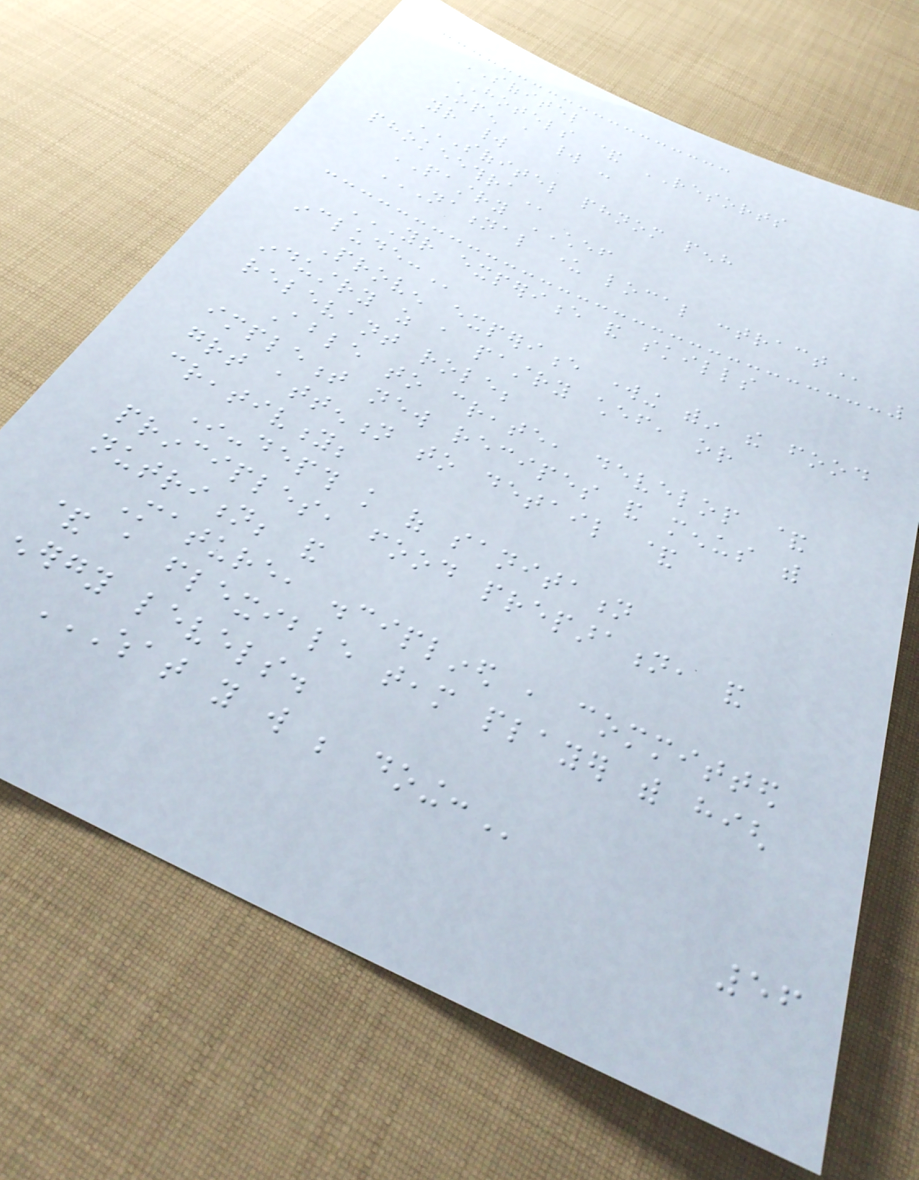SOFITEL
HOTELS & RESORTS
Open a world -
your world
SOFITEL PHNOM PENH
PHOKEETHRA
PASTRY CHEF
NATIONAL UNDER LOCAL CONTRACT
YOUR EXPERIENCE AND SKILLS
INCLUDE:
Proven experience working within the food
industry as a pastry chef, or
relevant role;
Able to create, develop &
implement new recipes and menus with
great attention to detail &
creativity;
In-depth knowledge of sanitation
principles, food preparation, and
nutrition; and
Mature, disciplined , committed
& a flexible team player with high
energy levels.
WHAT YOU WILL BE DOING:
56
